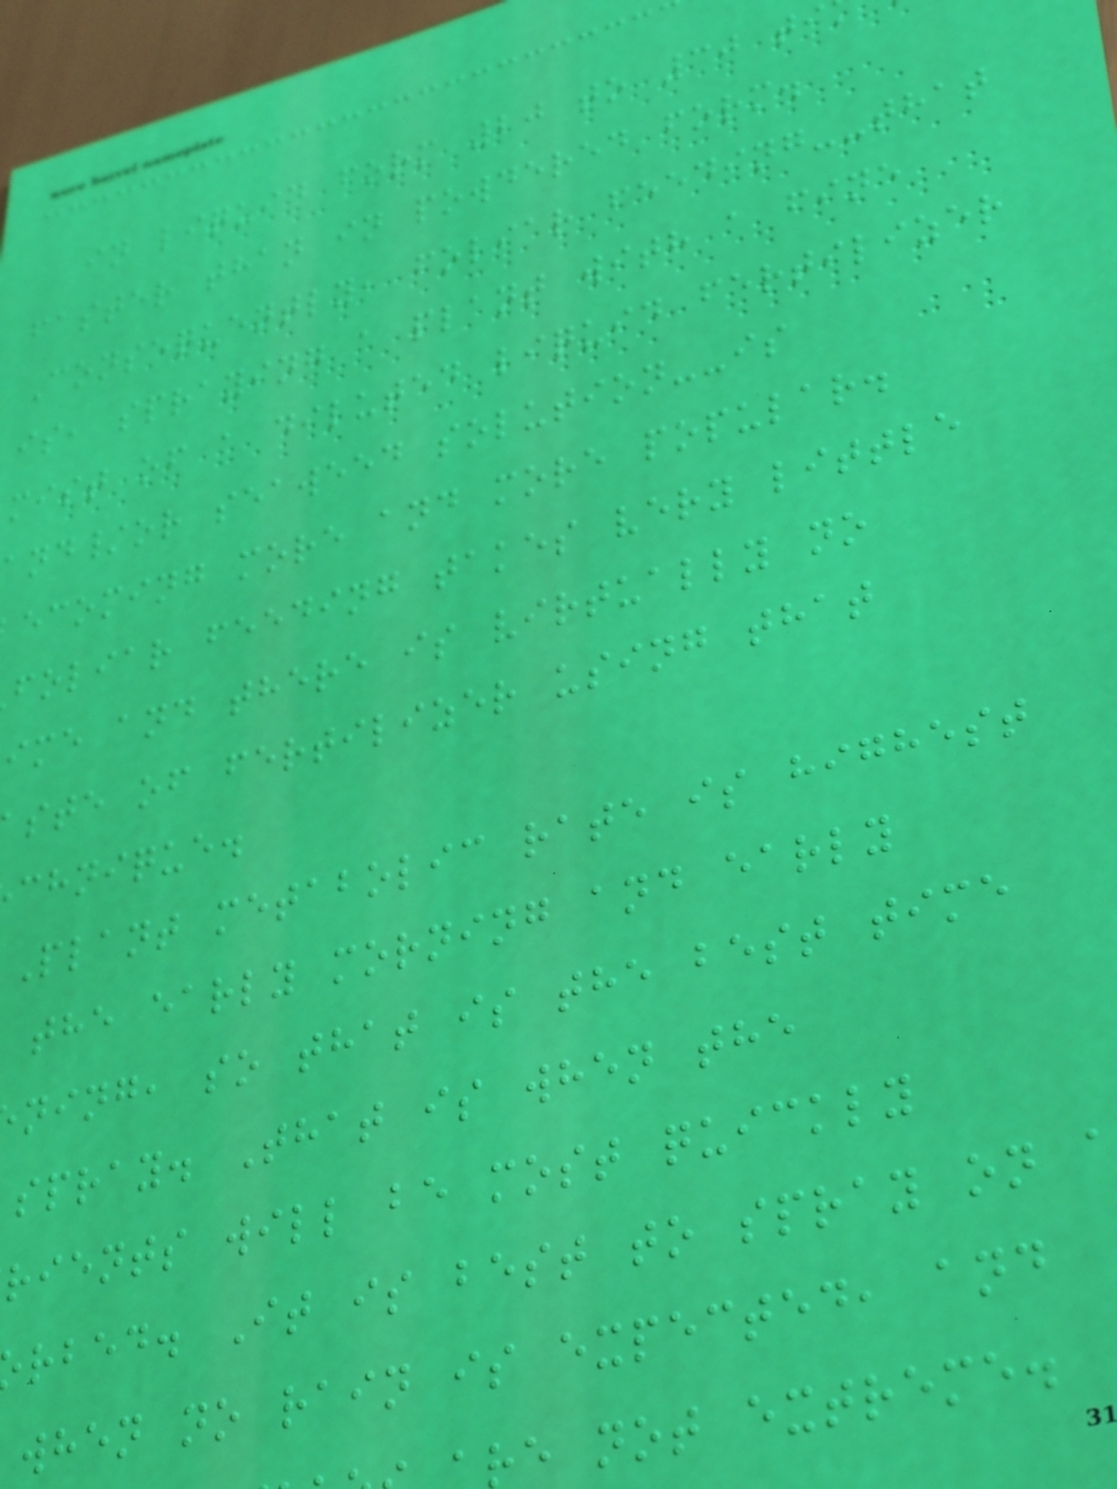in liquid form 20 to 30 ti
faster than in powdered form.
Consequently, foliar feeding--that
is, spraying a plant with a fine
mist of a diluted liquid fertilizer
and/or seaweed solution--is
ecoming more and more popular.
foliar feeding takes very little
ime and there is virtually no
ste of fertilizer using that
chnique.
Plant metabolic rate is highest
the early morning and early
ning, so that is the best time
spray. That is when the
rients will be most quickly
rbed. It is best to spray on
when no rain is expected, and
re not extreme.
